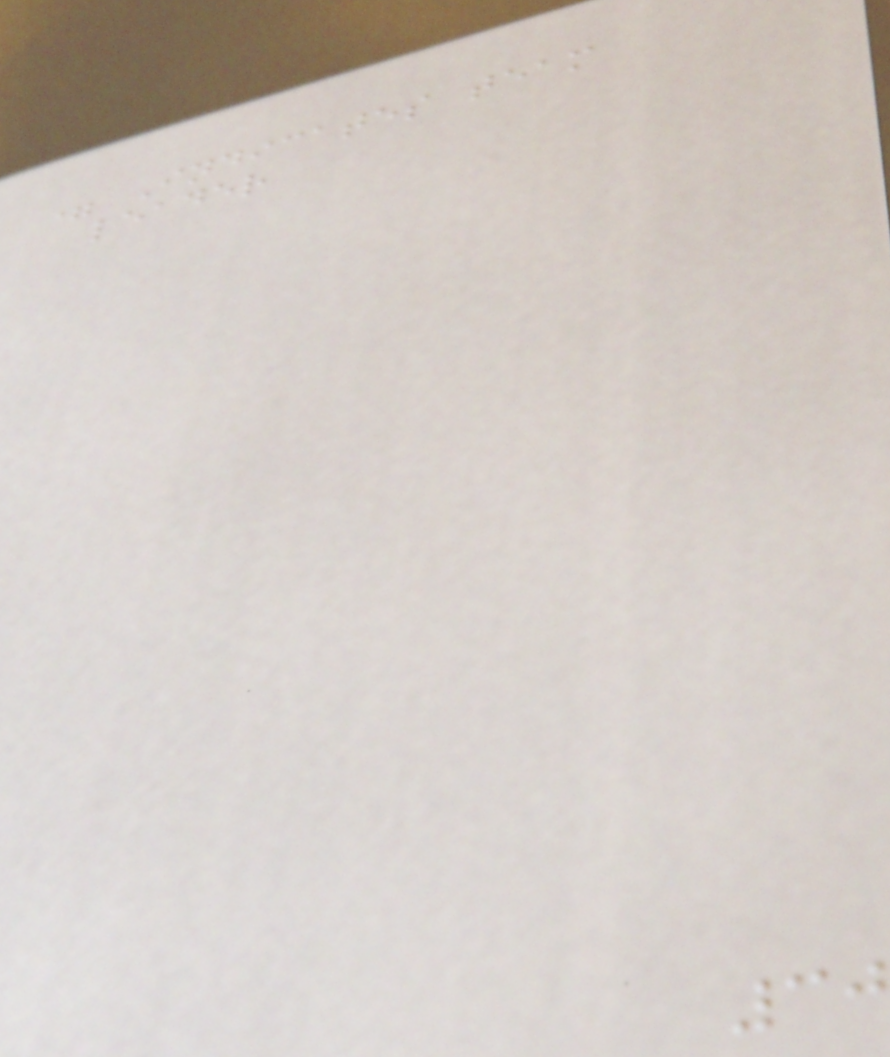= Indicates team
leader
30
